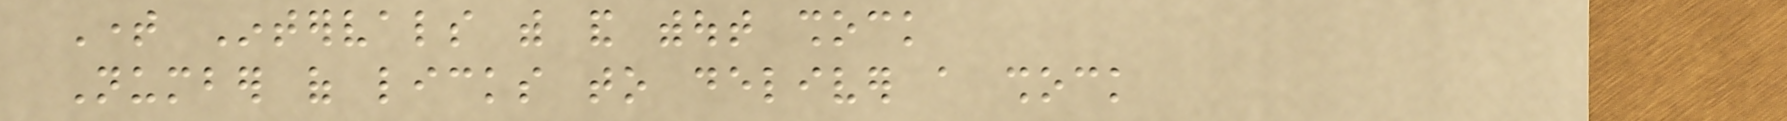Time Intervals with and without shock
Number of licks to deliver a shock
